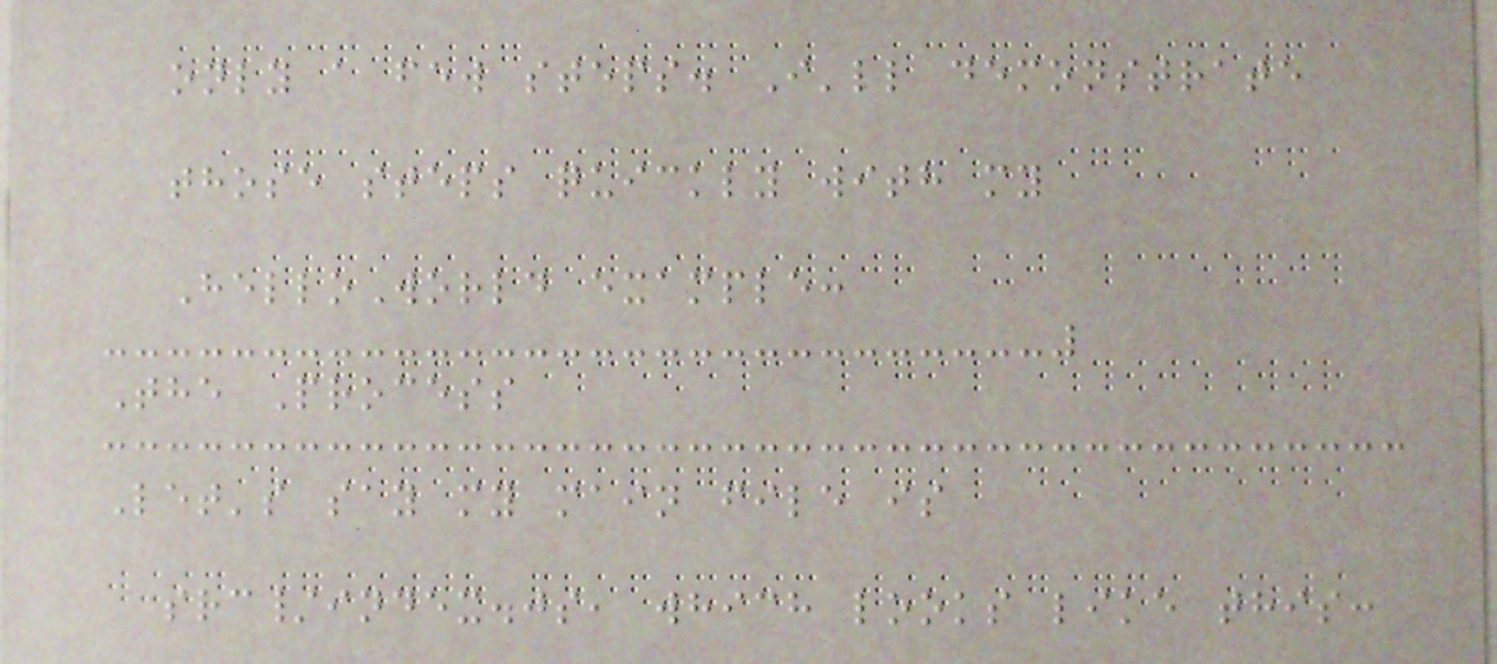only a few steps. I'll demonstrate
those steps quickly with my
HelloWorld example:
The Process
Let's say my main file is
src/index.js, which looks like this:
